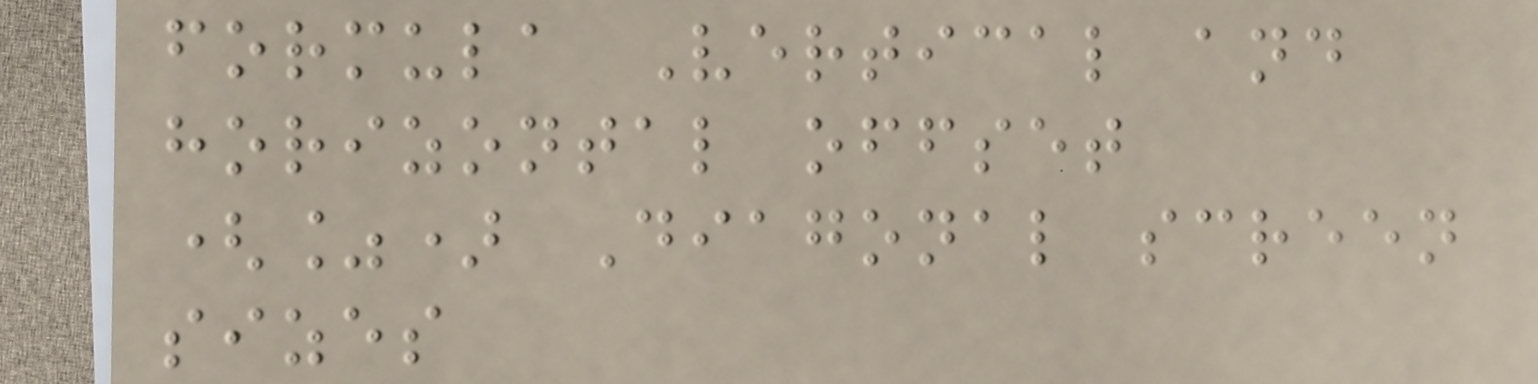formula Vertical and
horizontal offset
(%) Diagonal screen
sizes
